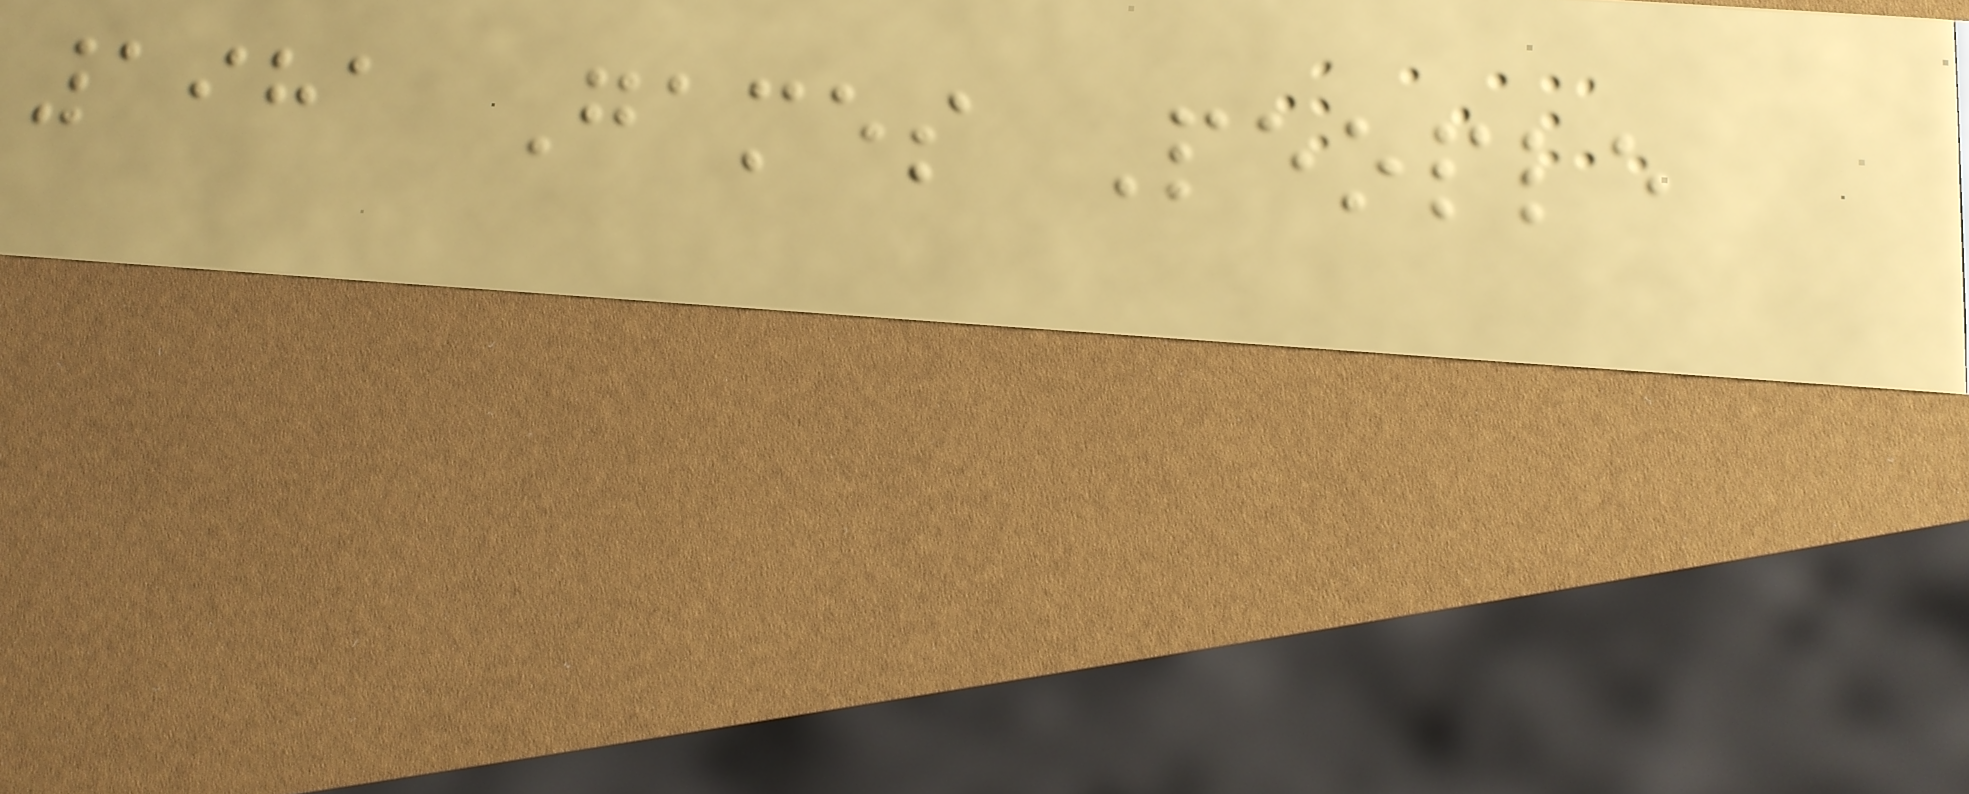1981 Games People
